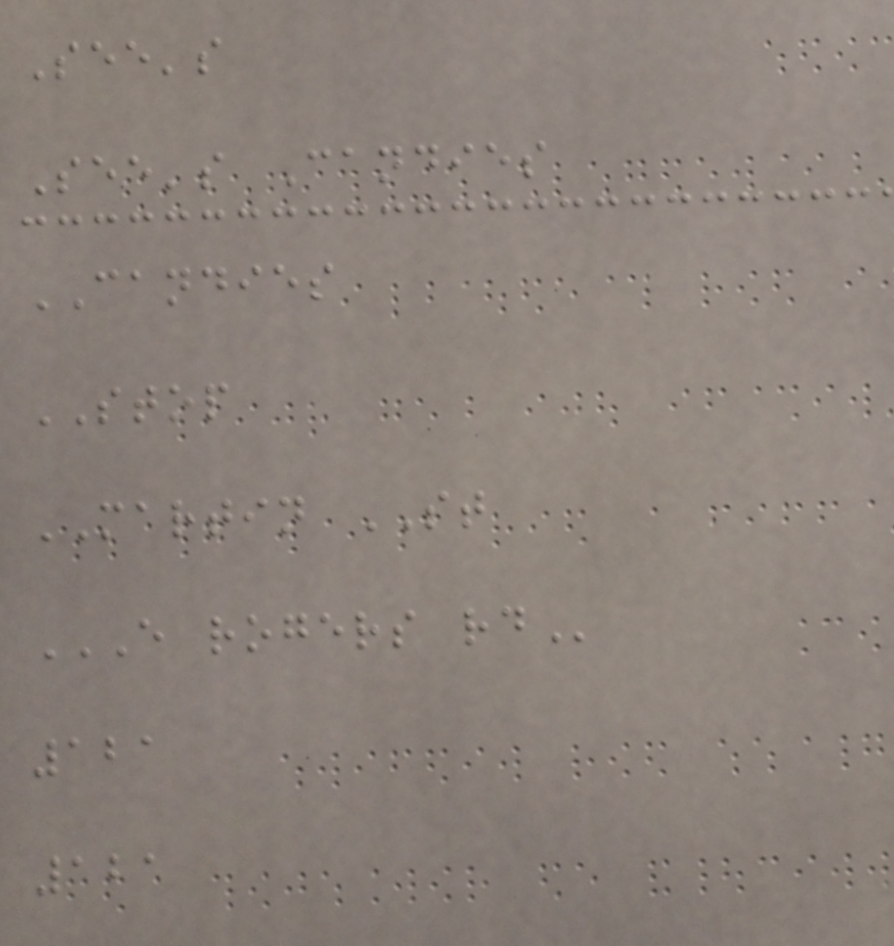See's
See's Candies
CANDIES
STOP
MARTIN ST
E ROGERS RD
121
121
